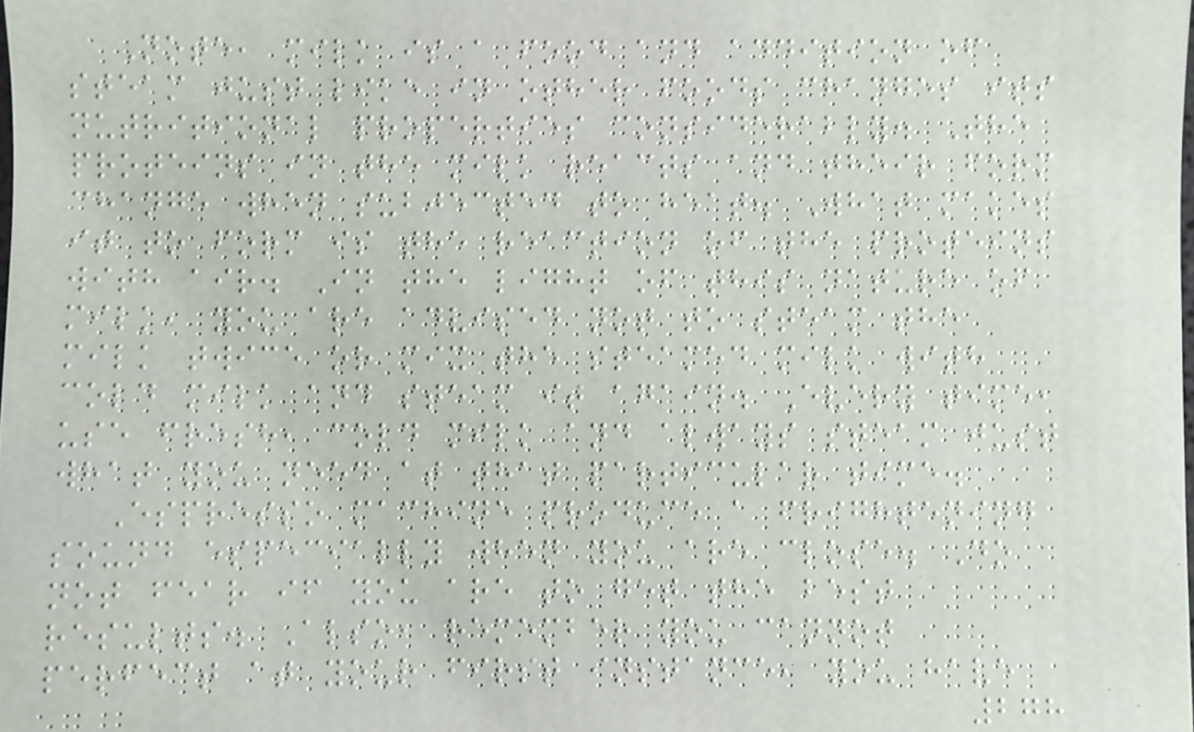Note, milk is a food and addition of
steam just like in other foods changes its
nutritional properties considerably. The
proteins in the milk reacts and their form
change when subjected to heat. What makes
it to form is the reaction of the proteins
with air. In the light of this nature of
milk, you are advised not to steam the
milk twice or mix the steamed milk with
cold milk and steam it again. Every time,
use fresh, cold milk and always steam just
what you need at that particular time.
Espresso machine produce a frightening
sound especially when you are close. Do
not fear if you are to get the best
results. Also, remember you cannot
perfect at your first instance, you have
278
